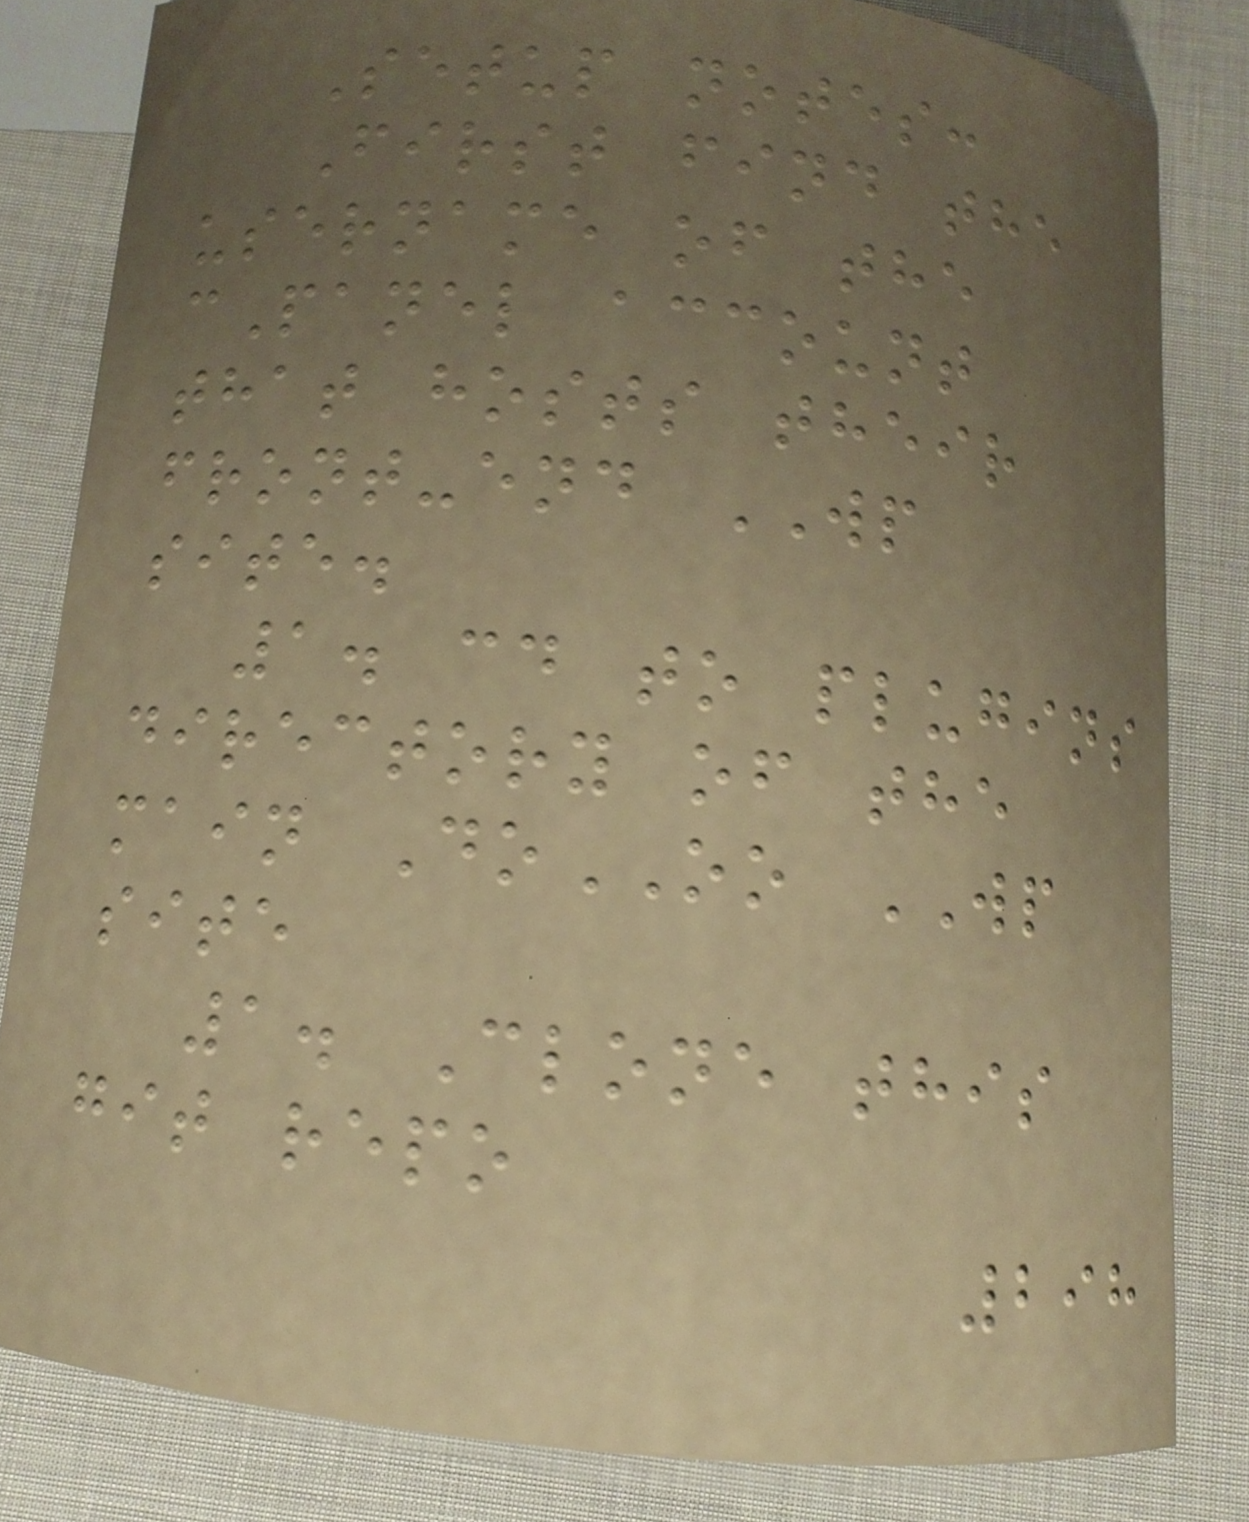Setup notes:
First find the
username of the
cPanel account
that hosts their
front-end WP
site.
1. cd to plugins
directory of the
main DoOO WP
site
1. Clone this
git repo
298
